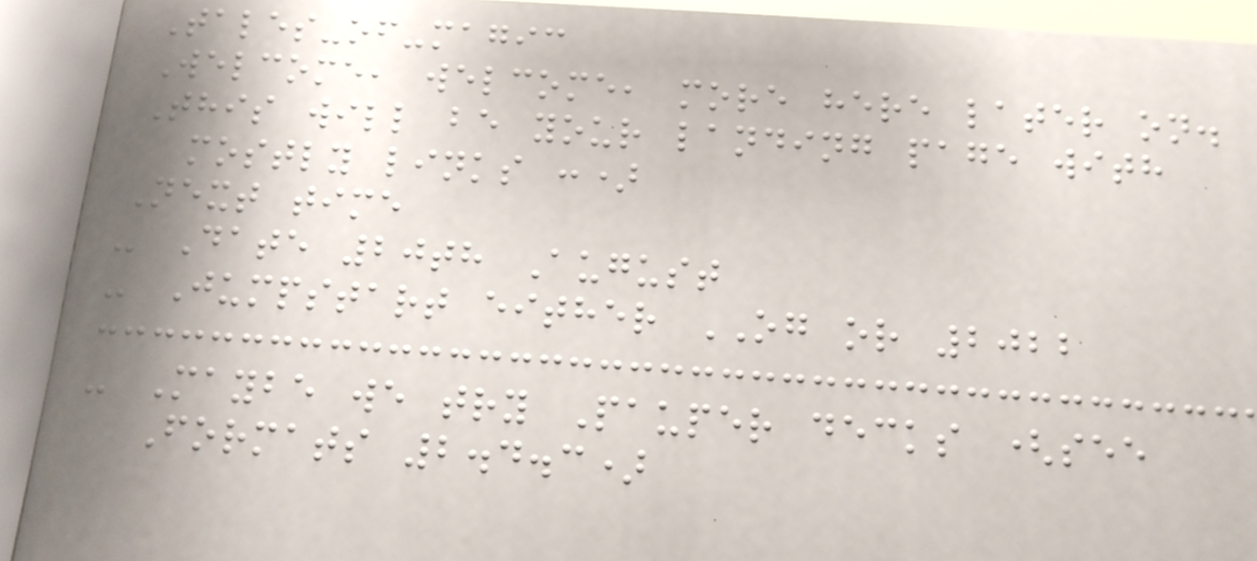Tales-of-magic
Welcome, welcome, more here later on.
This will be your landing page with
mostly links :)
Next time
- Date 20th August
- Jumpstart either OG or 2022
- Maybe we try Pauper decks (see
Formats 2.4.3)
